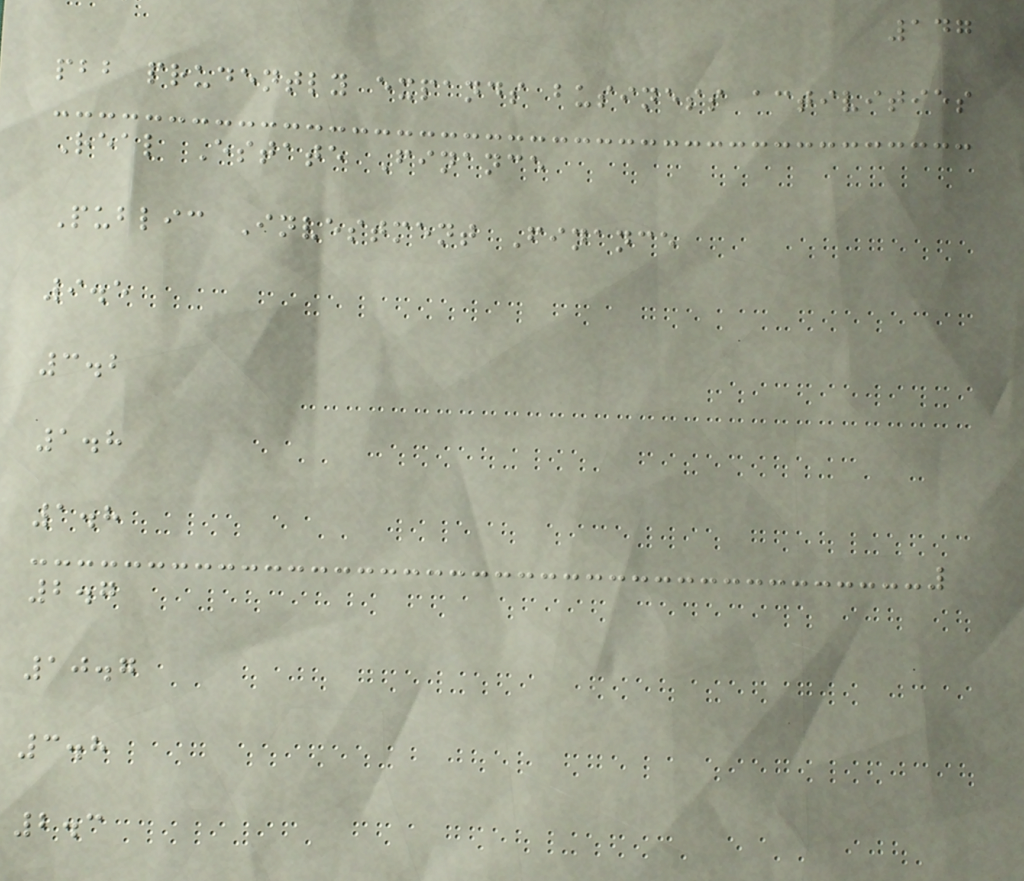147
pbb prudently expands business activities
Real Estate Finance
Public Investment Finance
9.5
3.2
1.8
1.8
2.7
10.7
3.8
2.3
